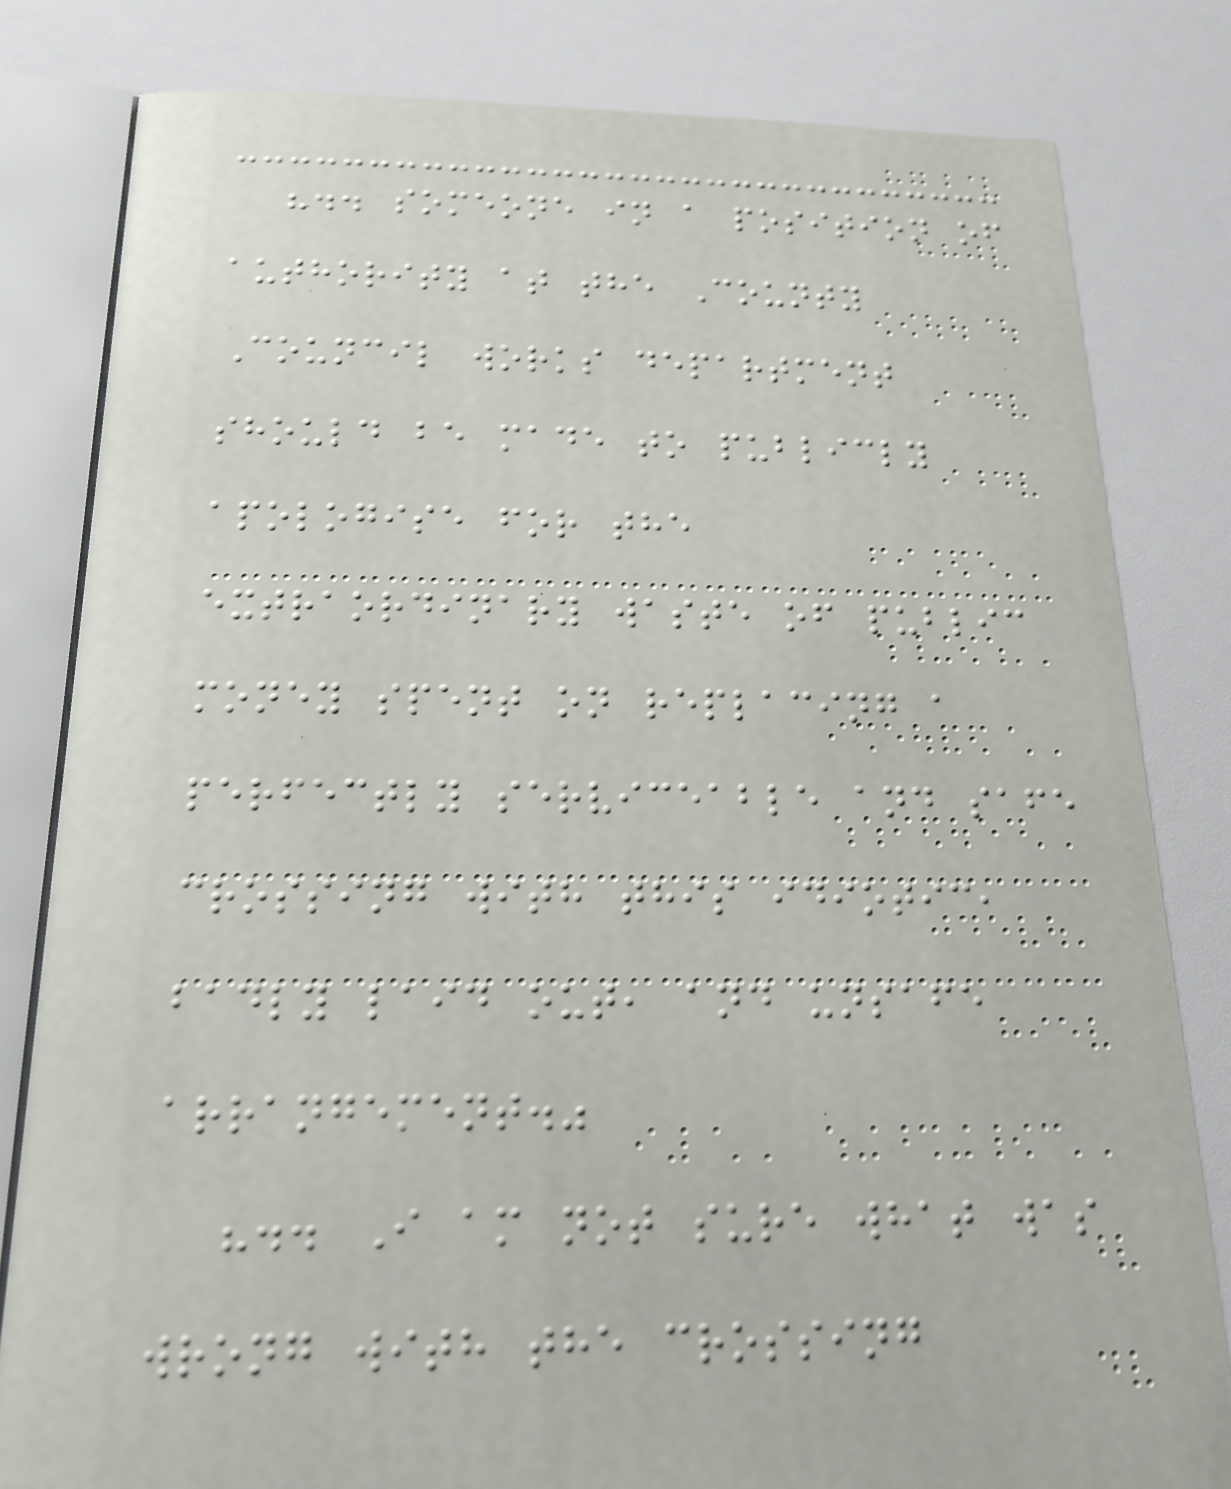".. someone in a position of
authority at the County
Council works department
should be made to publicly
apologise for the
extraordinary waste of public
money spent on replacing a
perfectly serviceable and safe
crossing with this idiotic,
badly laid out, and unsafe
arrangement."
".. I am not sure what was
wrong with the crossing
